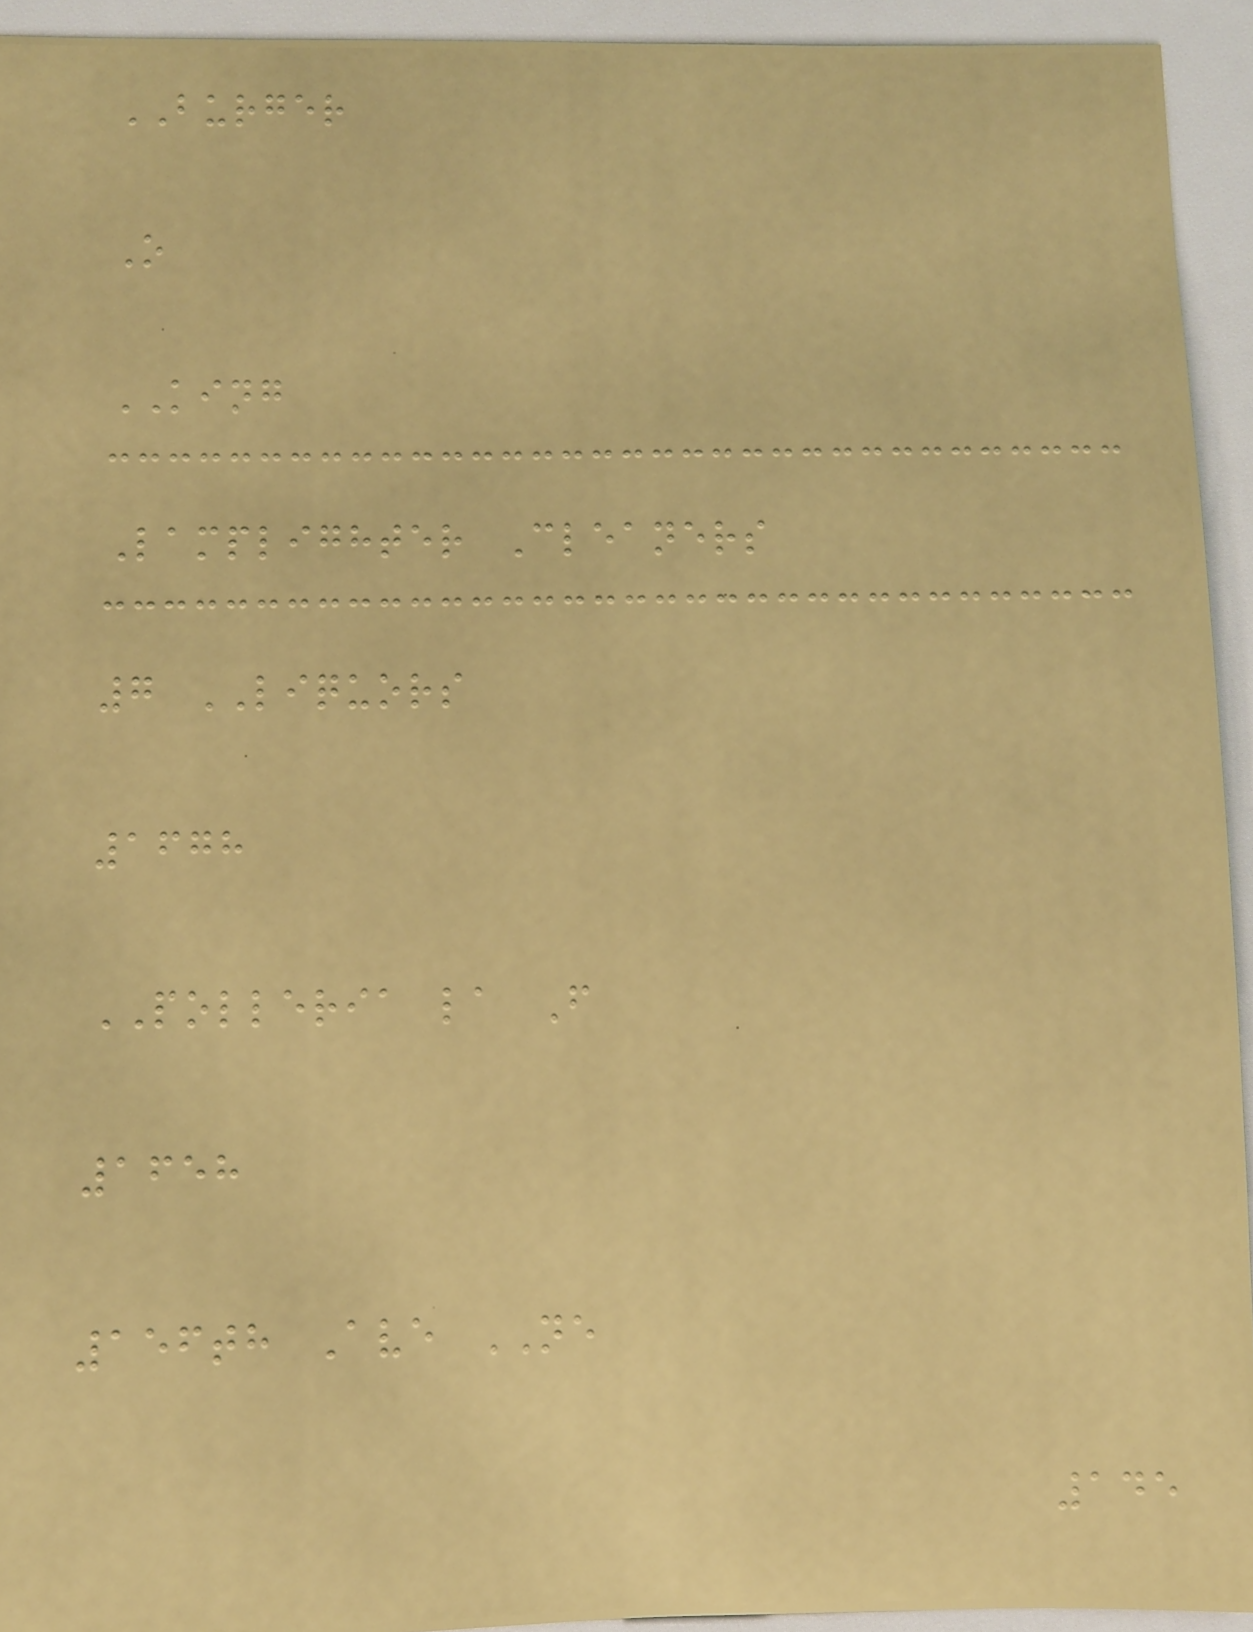BURGER
O
KING
Lamplighter Cleaners
7 LIQUORS
1678
POLLERIA la F
1658
156th Ave NE
145
